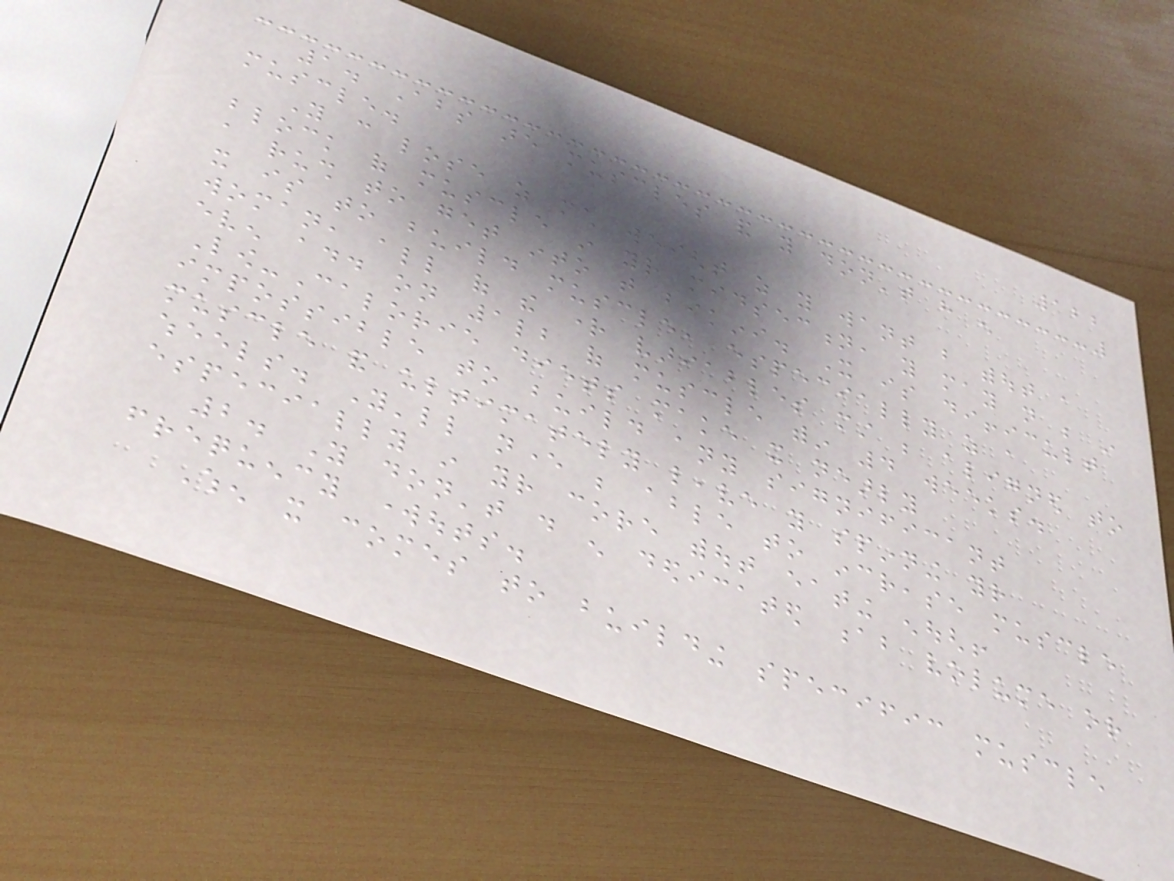122
1. Abs are muscles and you don't have enough
muscle.
You can lose as much weight as you want but without a
block of muscle in your midsection, you may not be in
a rush to get into that bikini. It is difficult
it is to build muscle, especially as a
woman, all of the right variables must be aligned to
even add on 1lb of muscle within 4 weeks.
Low-Calorie diets make it nearly
impossible to build any significant
muscle and ultimately leave you spinning your
wheels. You'll never be able to increase muscle
especially in your core without eating enough!
2. You don't do enough dedicated ab volume or
frequency workouts.
When it comes to building specific muscle
